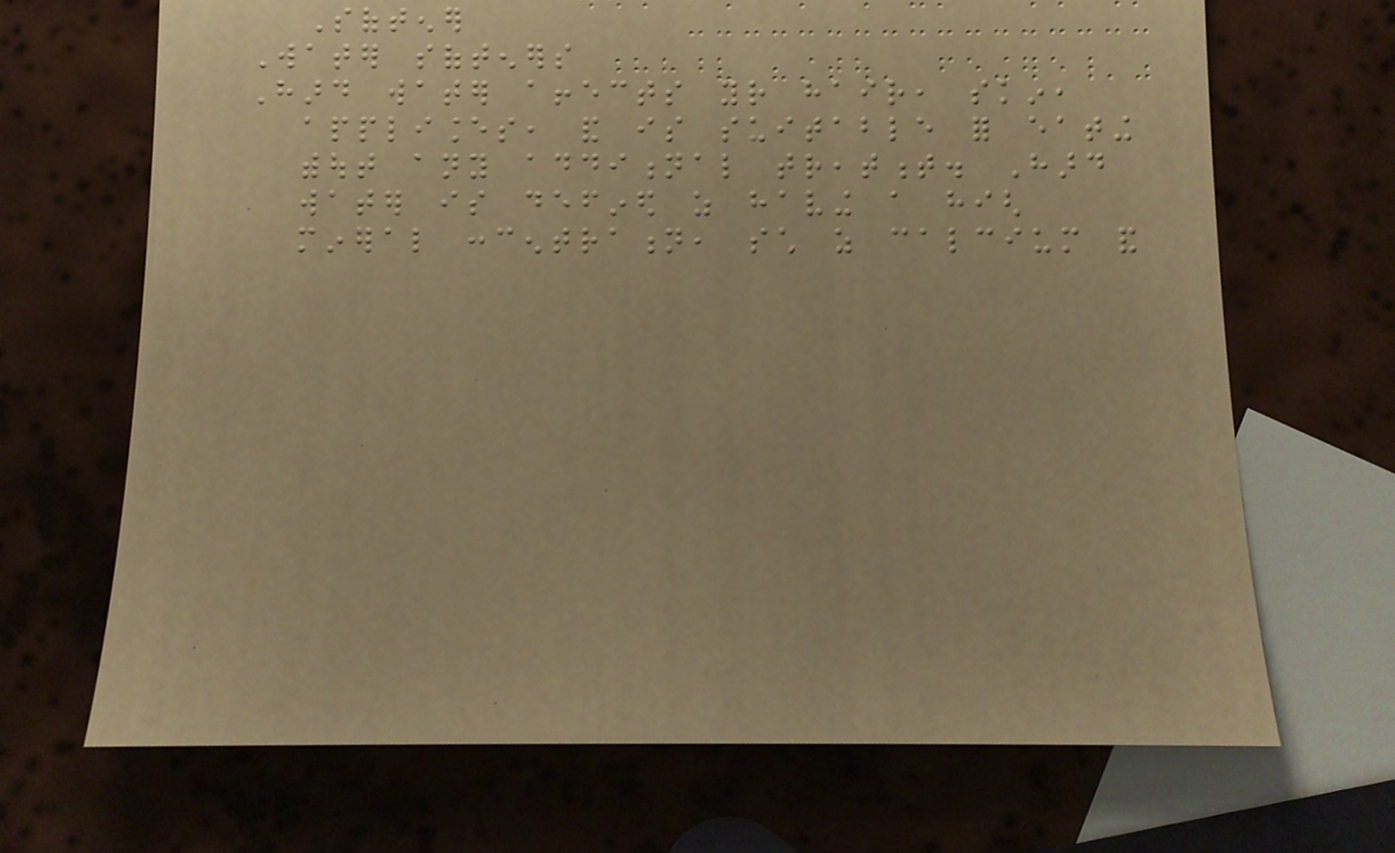Softener
Water softeners
Hard water affects your hair, skin,
appliances, and is suitable for eating
without any additional treatment. Hard
water is defined as having a high
mineral concentration, such as calcium and
